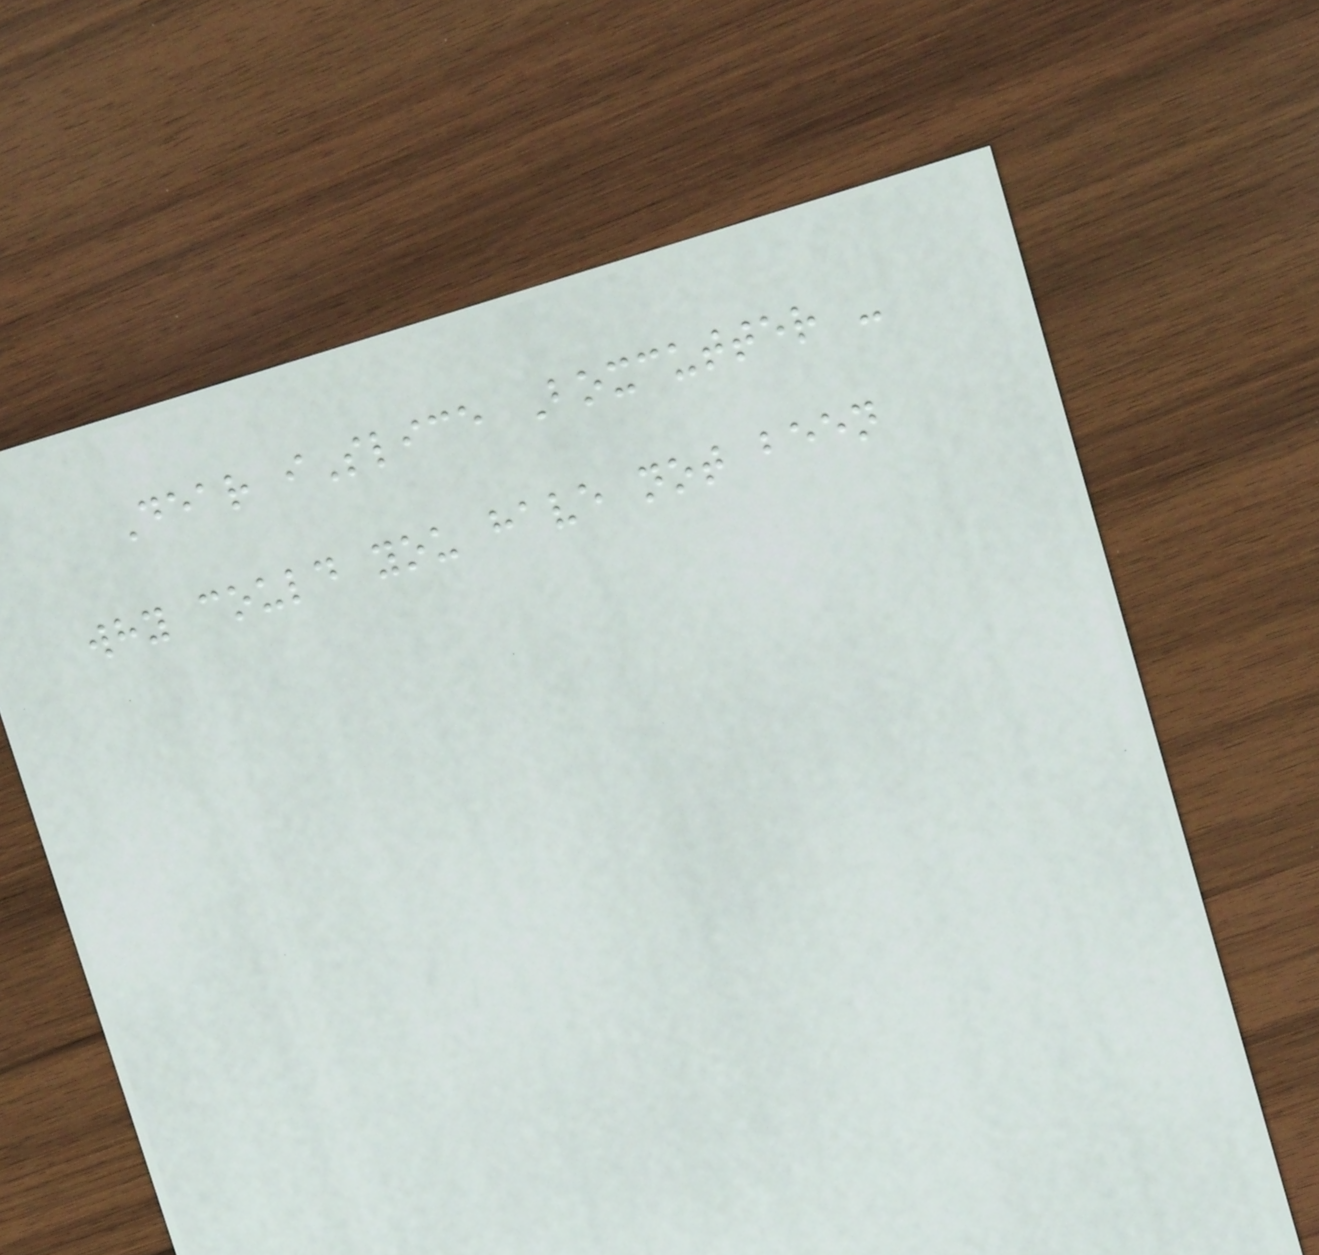Dear iSlice Boxcutter -
why could you have not been
